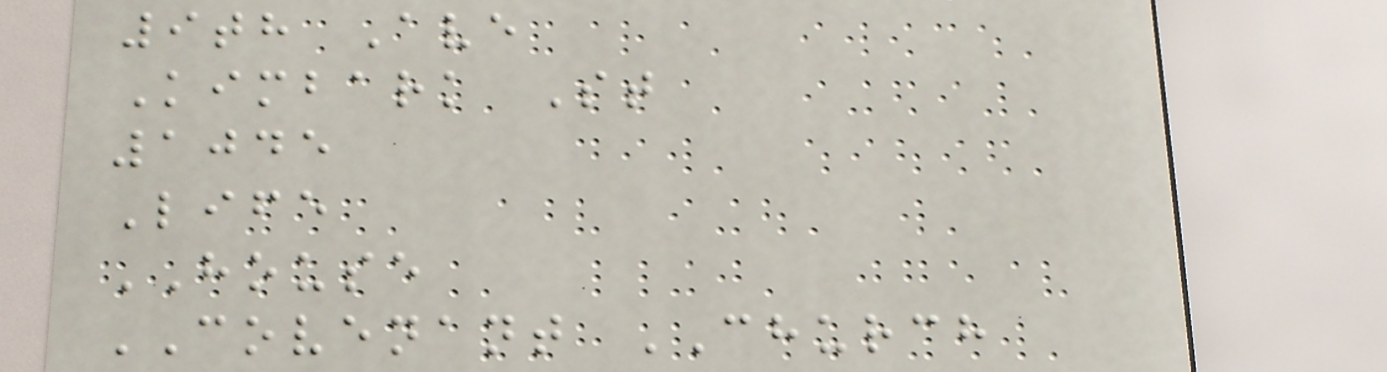9th Ave
Kimbark St
1045
Life
HOUSE
COVENANT CHURCH
